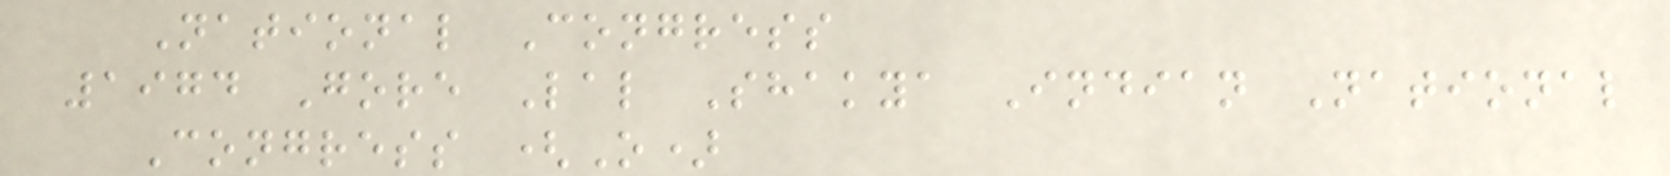National Congress
1974 Gore Lal Shakya Indian National
Congress (O)
